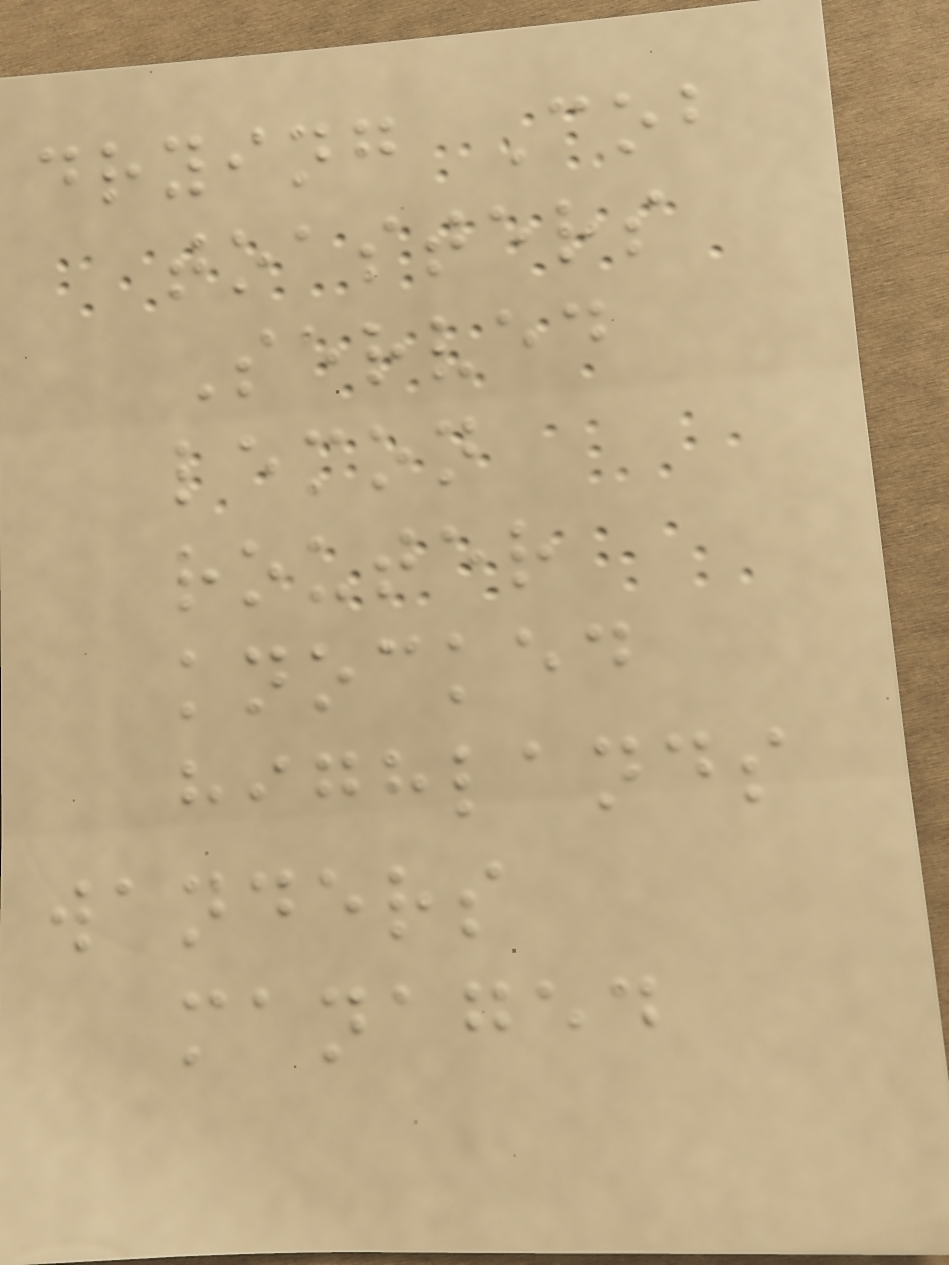drying Cob
toasters
Served
lemon
router
knocked
highlands
wanders
managed
